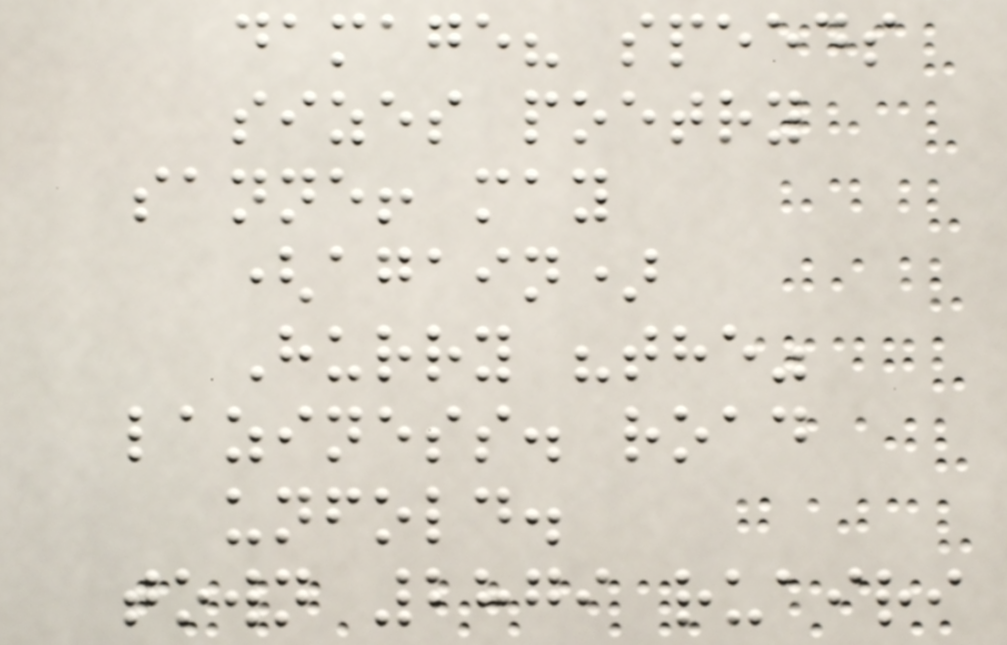damage? speeds
sizes poetry
sanne! may
(again)
Hurry "the"
laziness. road
unfold.
town 2879 ruairi
